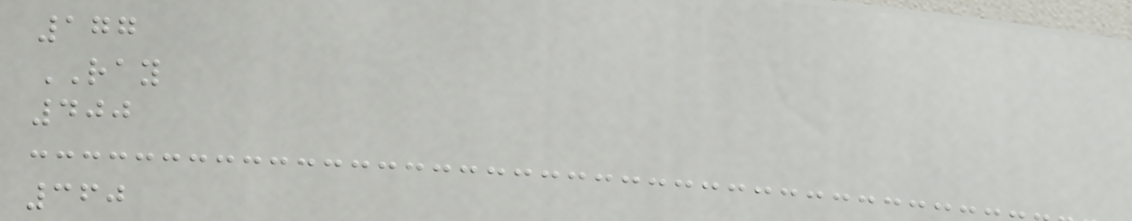177
RAY
400
360
